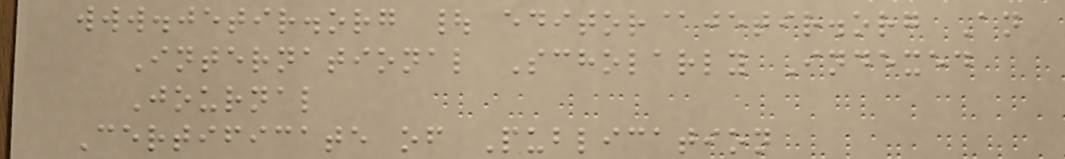www.jetir.org | editor@jetir.org An
International Scholarly Indexed
Journal
Certificate of Publication
